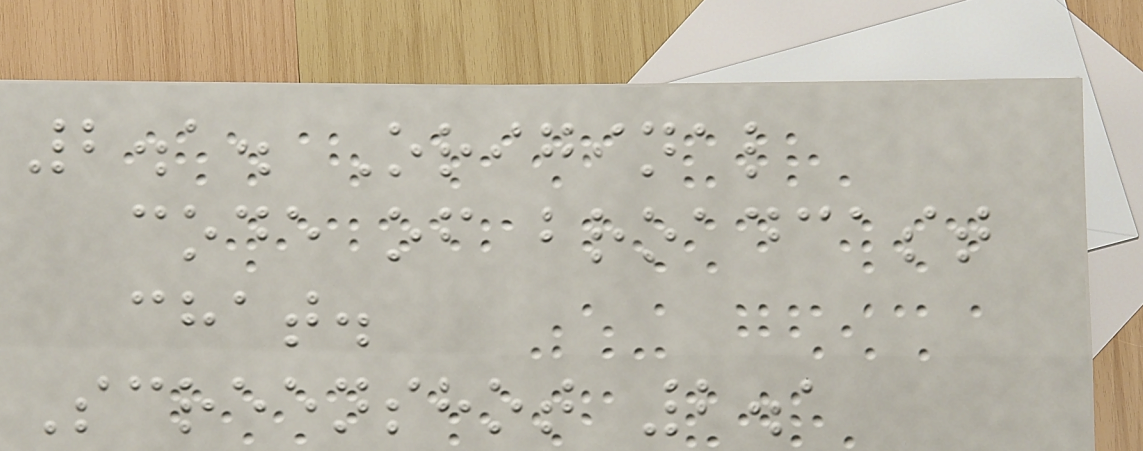2.1. Original
code of broadcast
chat.
Screenshot 2.1
